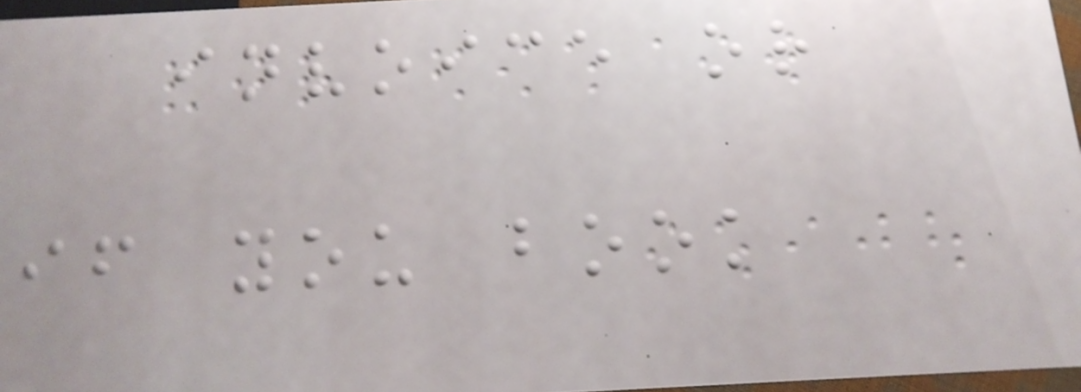invoice or
if you book
